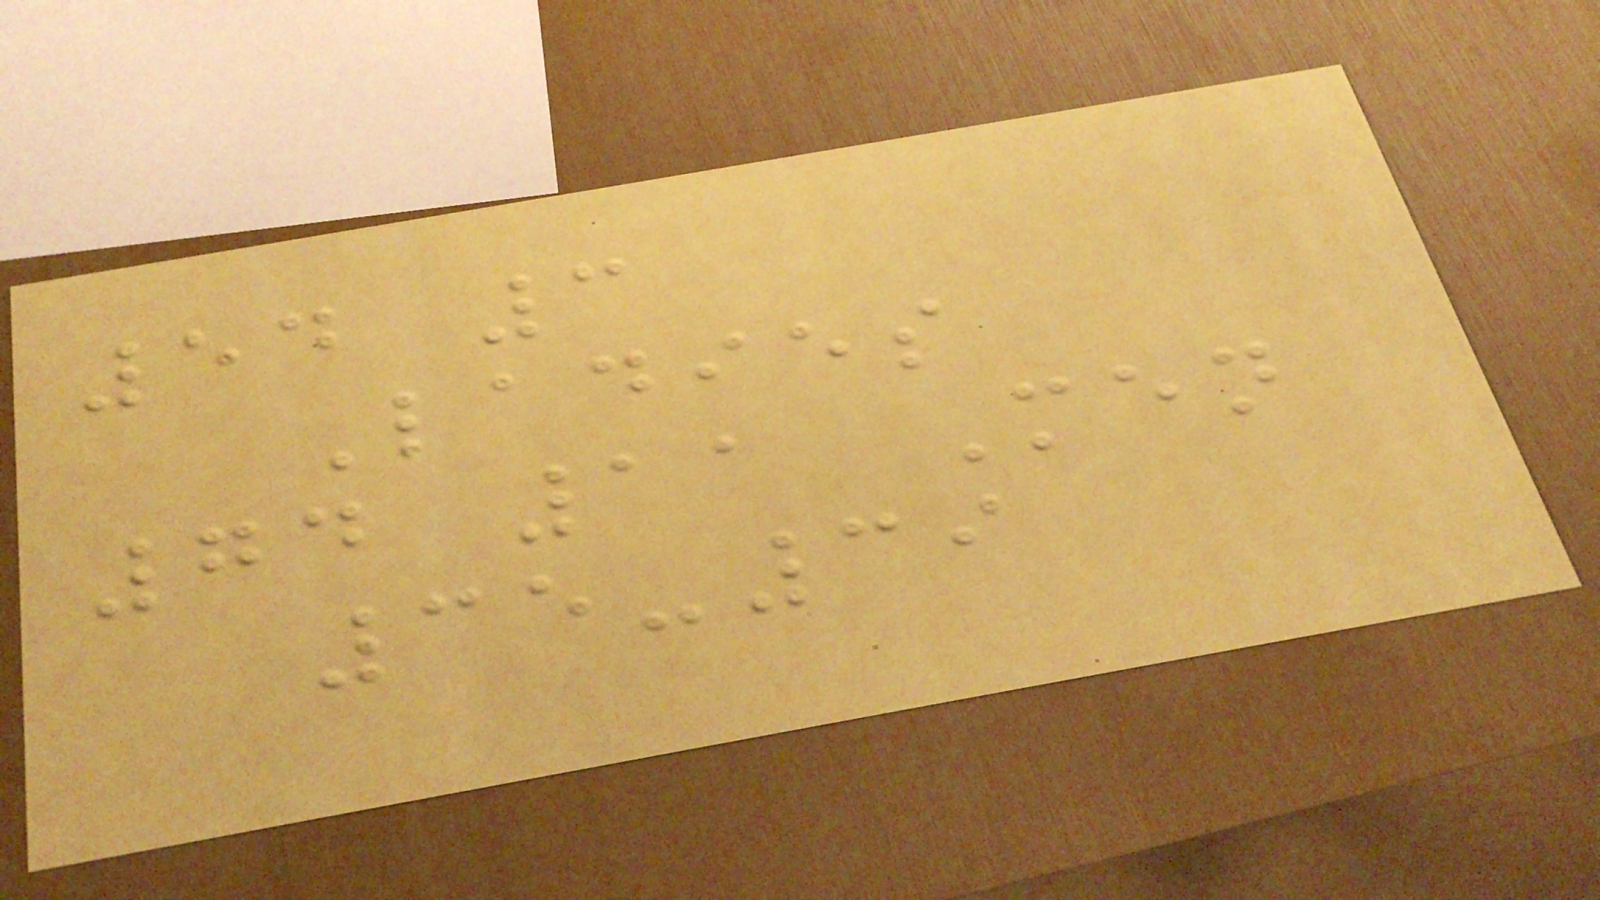54 3
Ladies
74 11 Men
35-39
